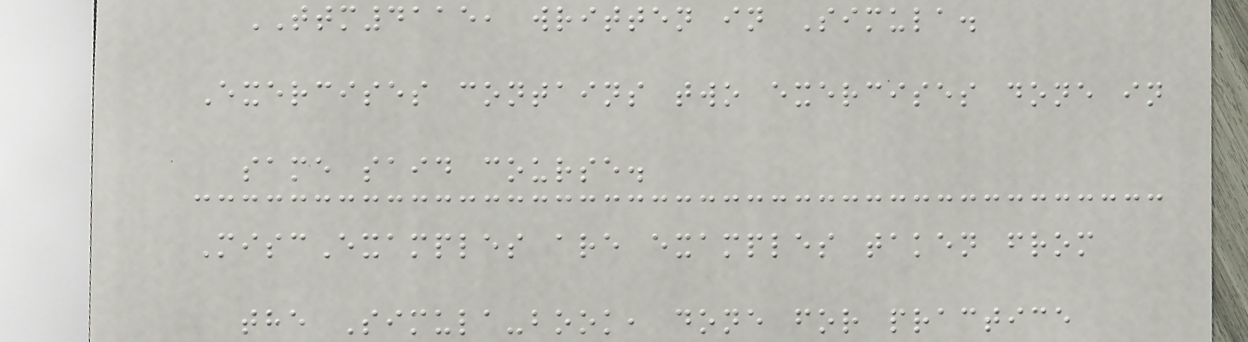TTM4115, written in Simula.
Exercises contains two exercises done in
same said course.
MiscExamples are examples taken from
the Simula-book, done for practice
